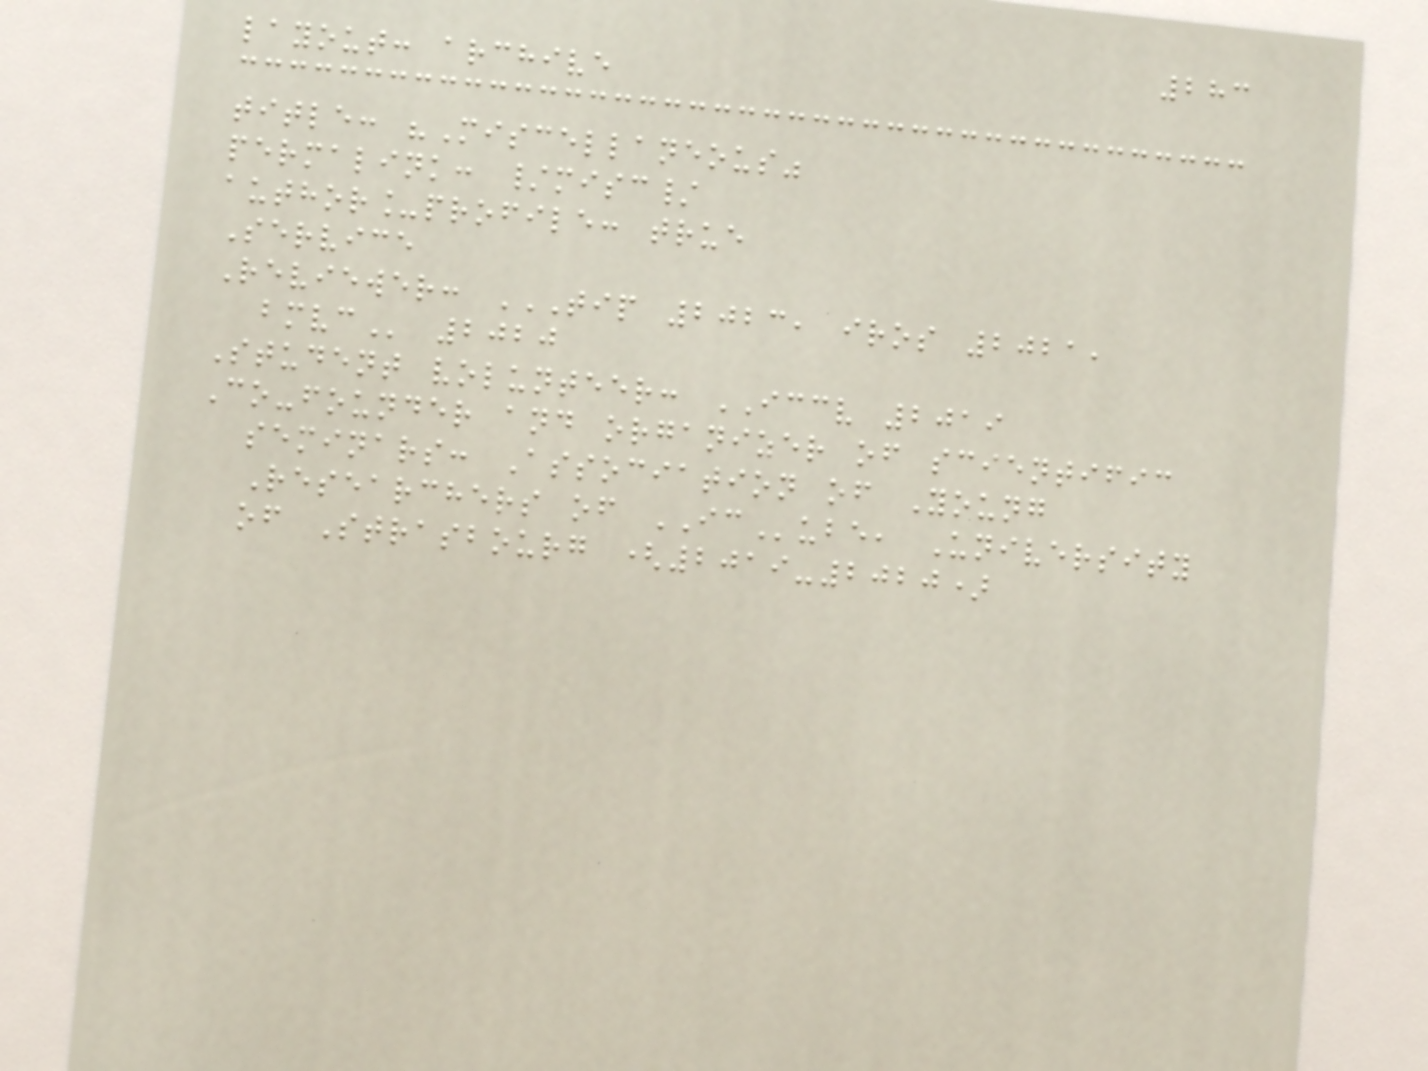283
layout: archive
title: "Miscellaneous"
permalink: /misc/
author_profile: true
Service
Reviewer: TIP 2023, IROS 2021,
BMVC 2020
Student volunteer: ICCV 2019
Co-founder and organizer of scientific
seminars: Association of Young
Researchers of ICube, University
of Strasbourg (2019-2020)
